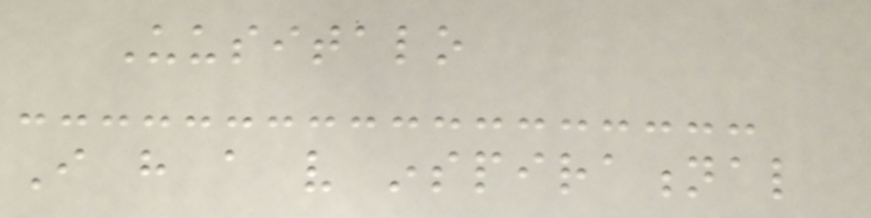Uusitalo
I have a very inspirational
